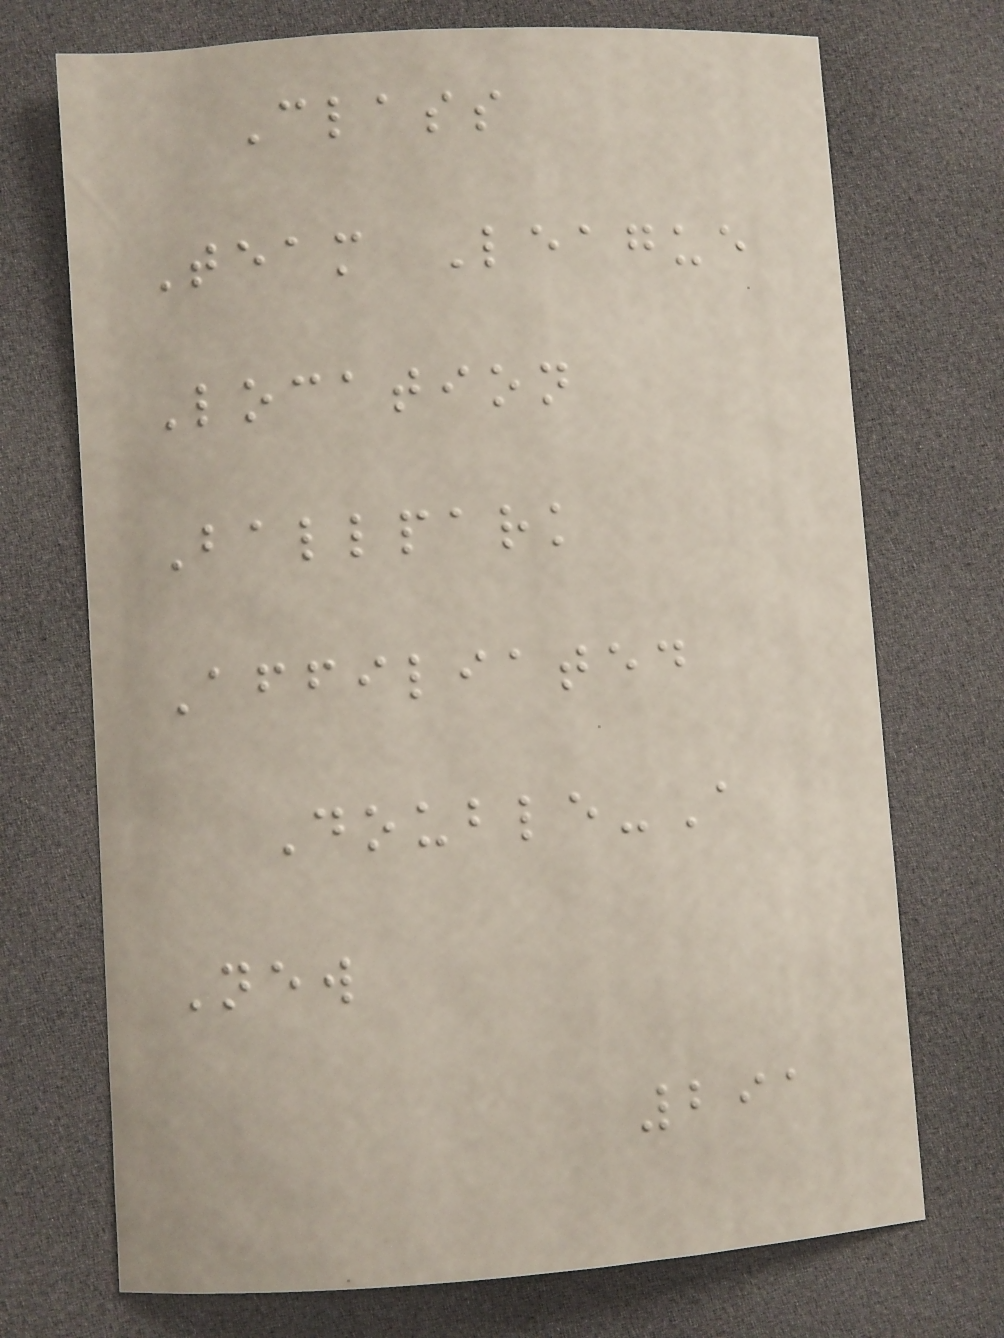Class
Team League
Location
Ballpark
Affiliated
Double-A
New
291
